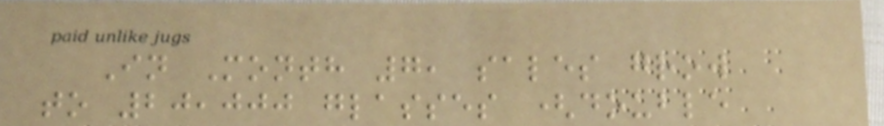In Month 7, sales grow
to 20,000 glasses (double
